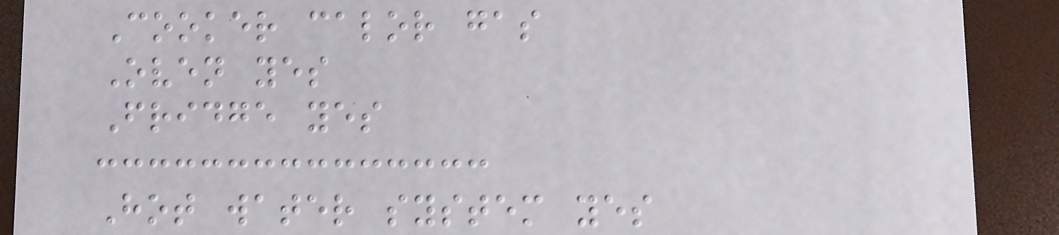Cooker calor gas
Oven yes
Fridge yes
Hot water system yes
